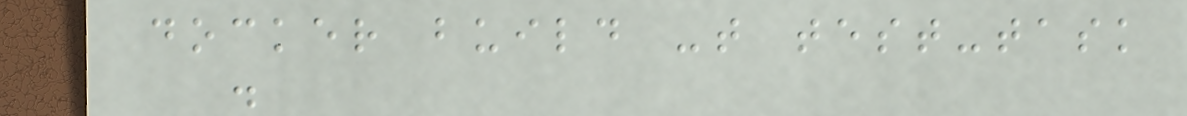docker build -t test-task
.
